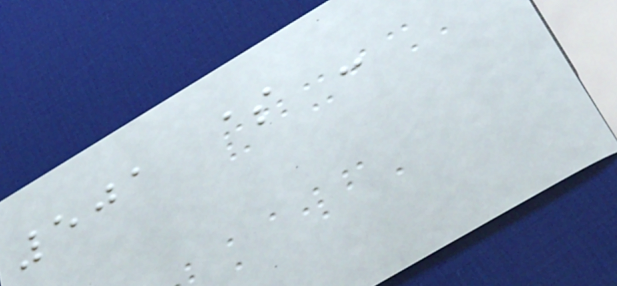501 $ -
